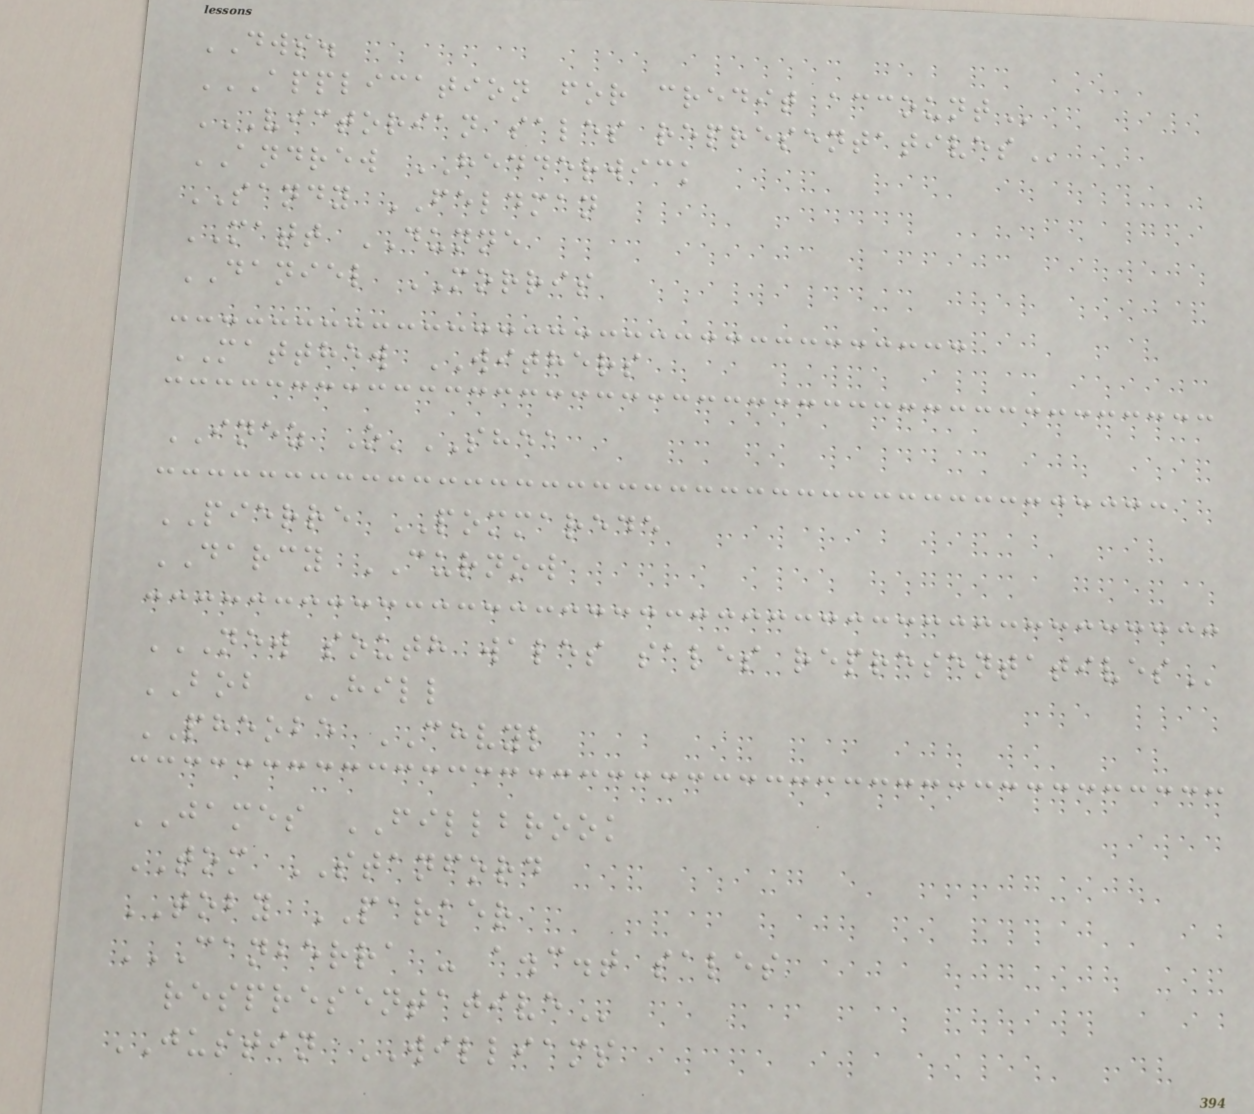DWS.
APPLICATION FOR CREDIT ACCOUNT
VICTORIAN SALES REPRESENTATIVES
ANDREW HEDDERWICK
SANDY FELDMAN
MATT DUNNE
DANIEL MORRIS
MATTHEW WITHERS
INEZ O'SHEA
PIERRE POMMAREDE
DARCY CURNOW
NEW SOUTH WALES SALES REPRESENTATIVES
BOB HILL
PHEOBE CHVYL
JAMES FILLBROOK
TOM STANFORD
TOBY PARKER
CANBERRA - A.C.T SALES
RESPRESENTATIVE
JUSTIN WILLIAMS
